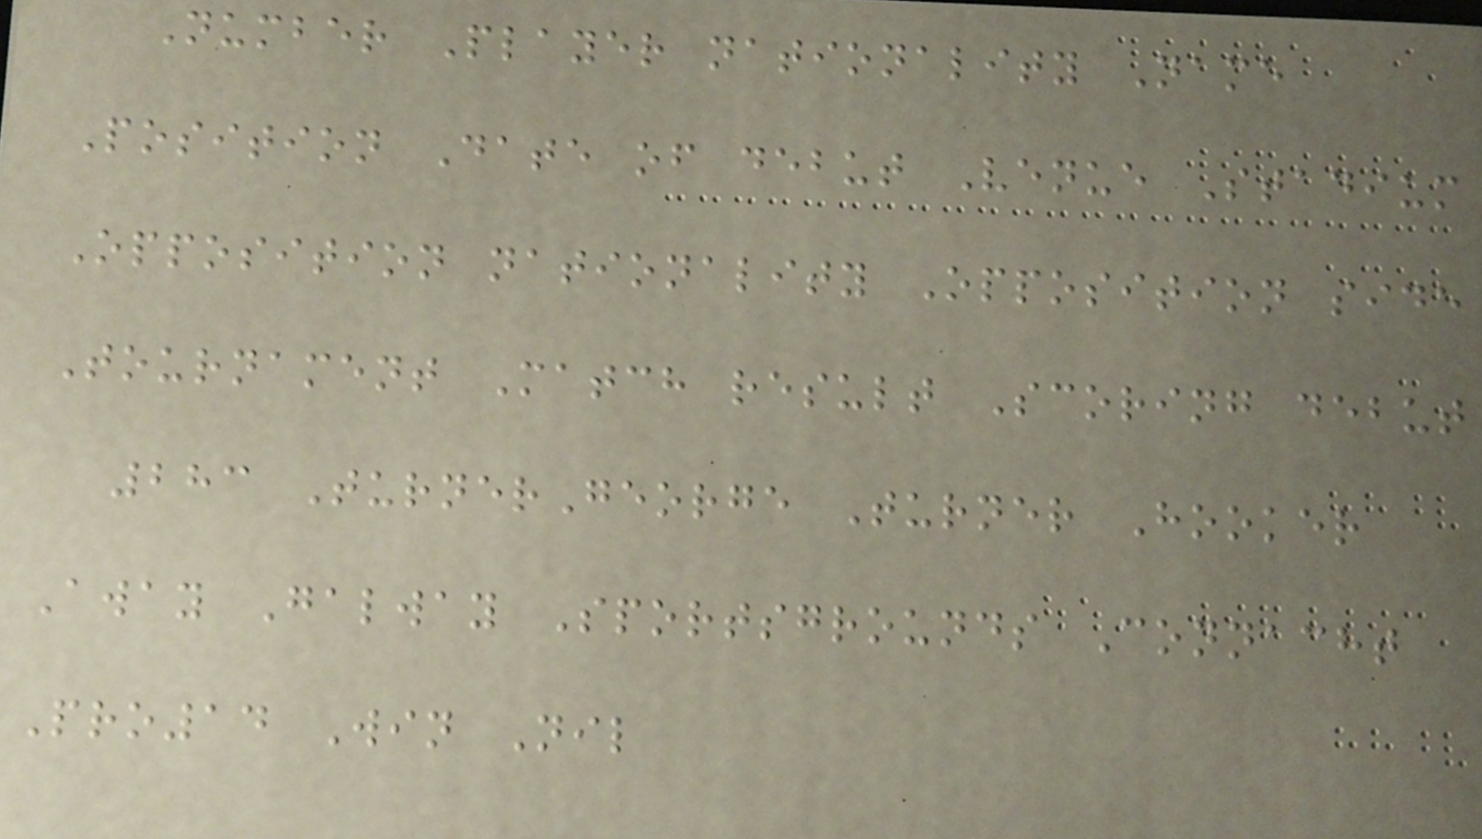Number Player nationality Name
Position Date of debut Venue Stadium
Opposition nationality Opposition side
Tournament Match result Scoring debut
283 TurnerGeorge Turner Hooker
Away Galway Sportsgrounds Connacht
Pro14 Win Nil
